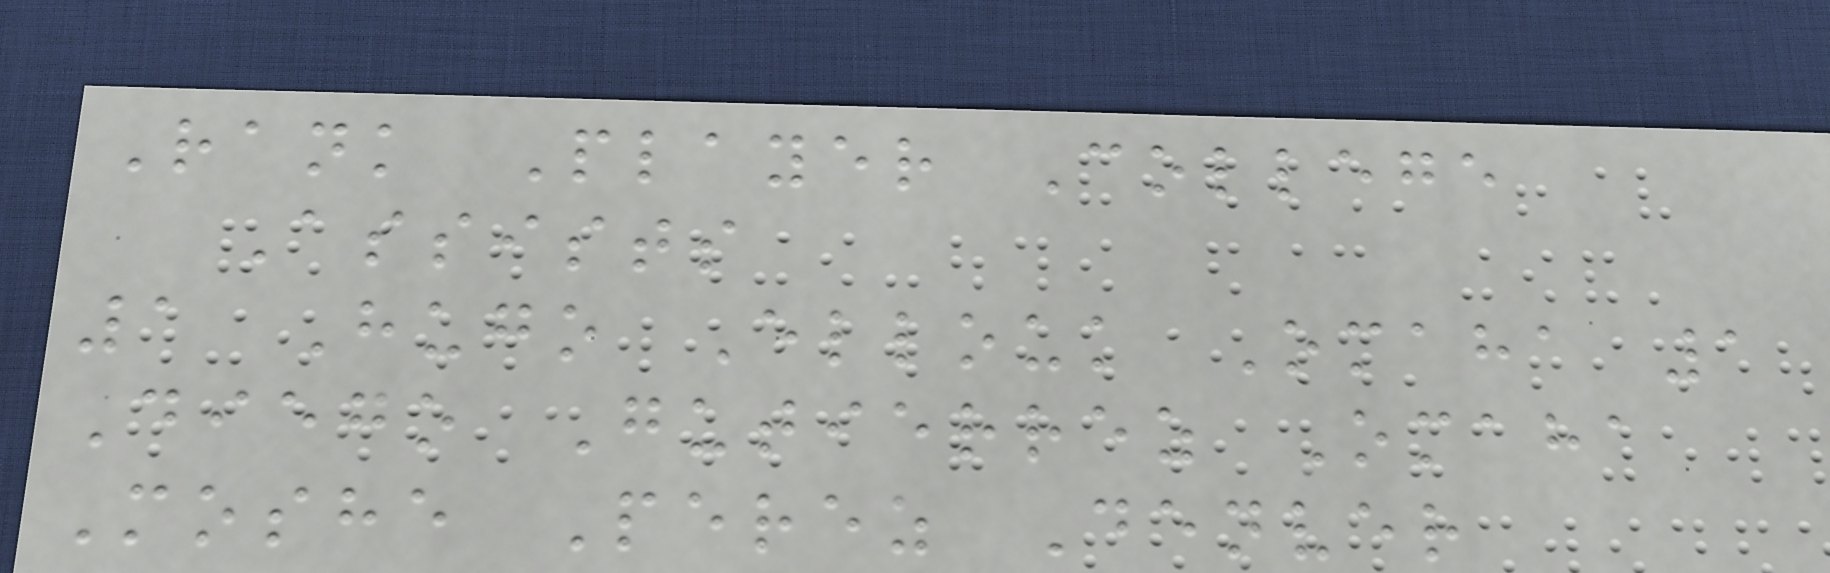Rank Player College
Assists
1 Hugo Ellouk Omaha 1
Diego Gutierrez Omaha
Moshe Perez Denver
